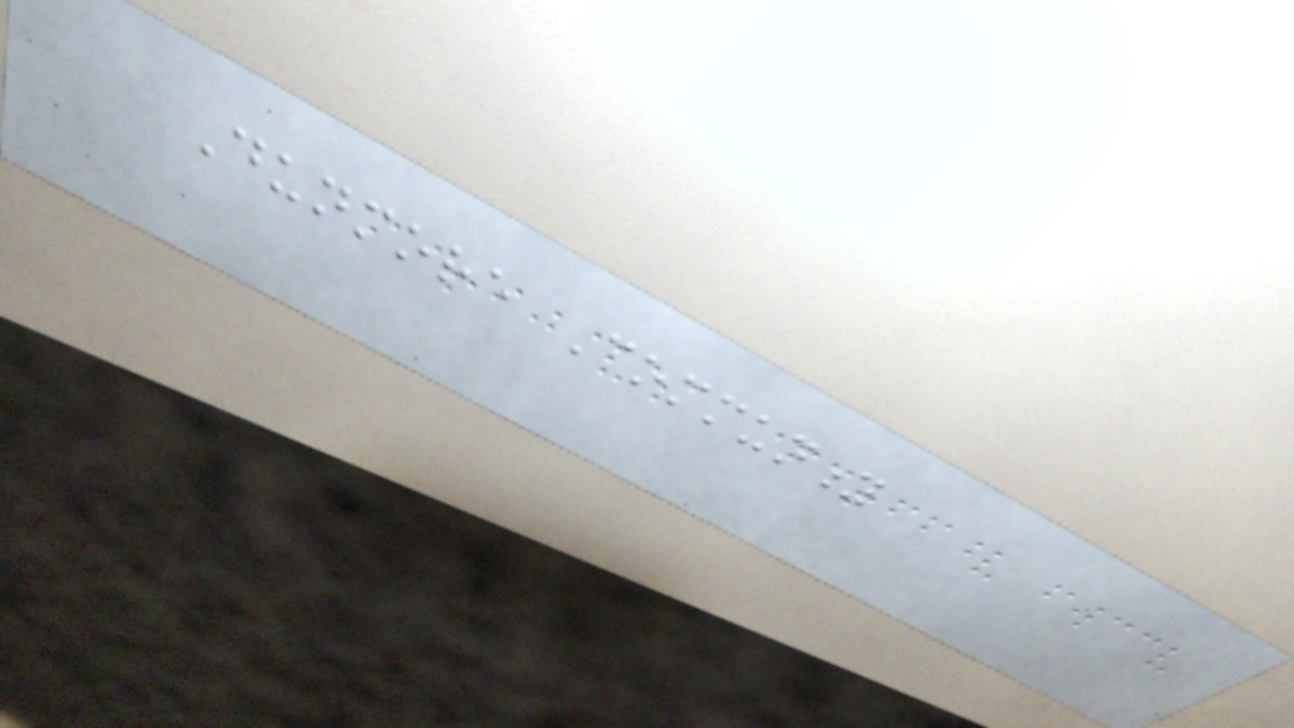Dunmore Community
